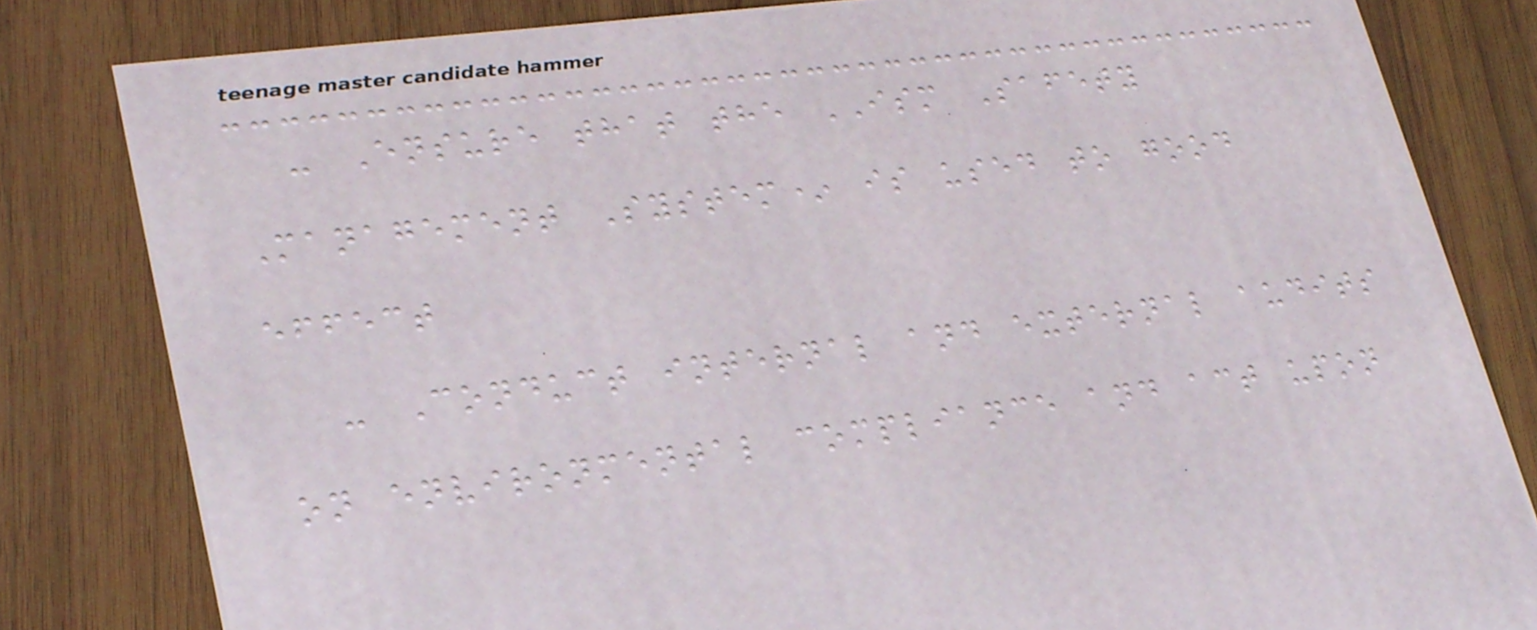- Ensure that the ISM Safety
Management System* is used to good
effect
- Conduct internal and external audits
on environmental compliance and act upon
